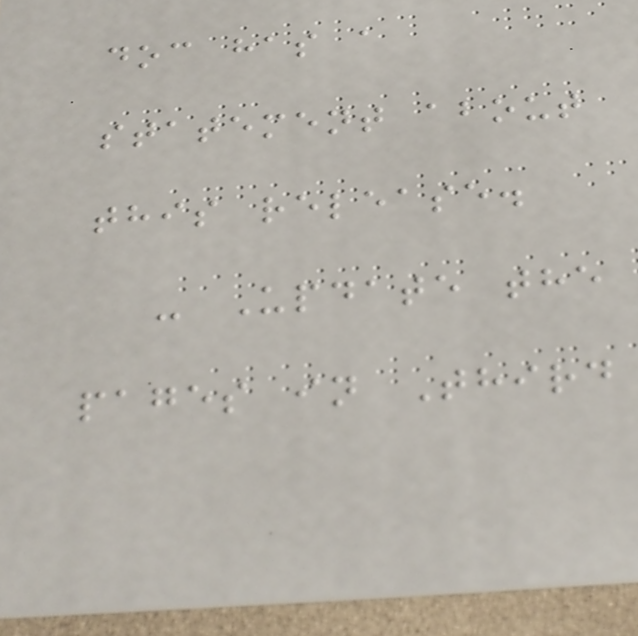doc has a
statement about
this release.
- Update the
pages in Third
